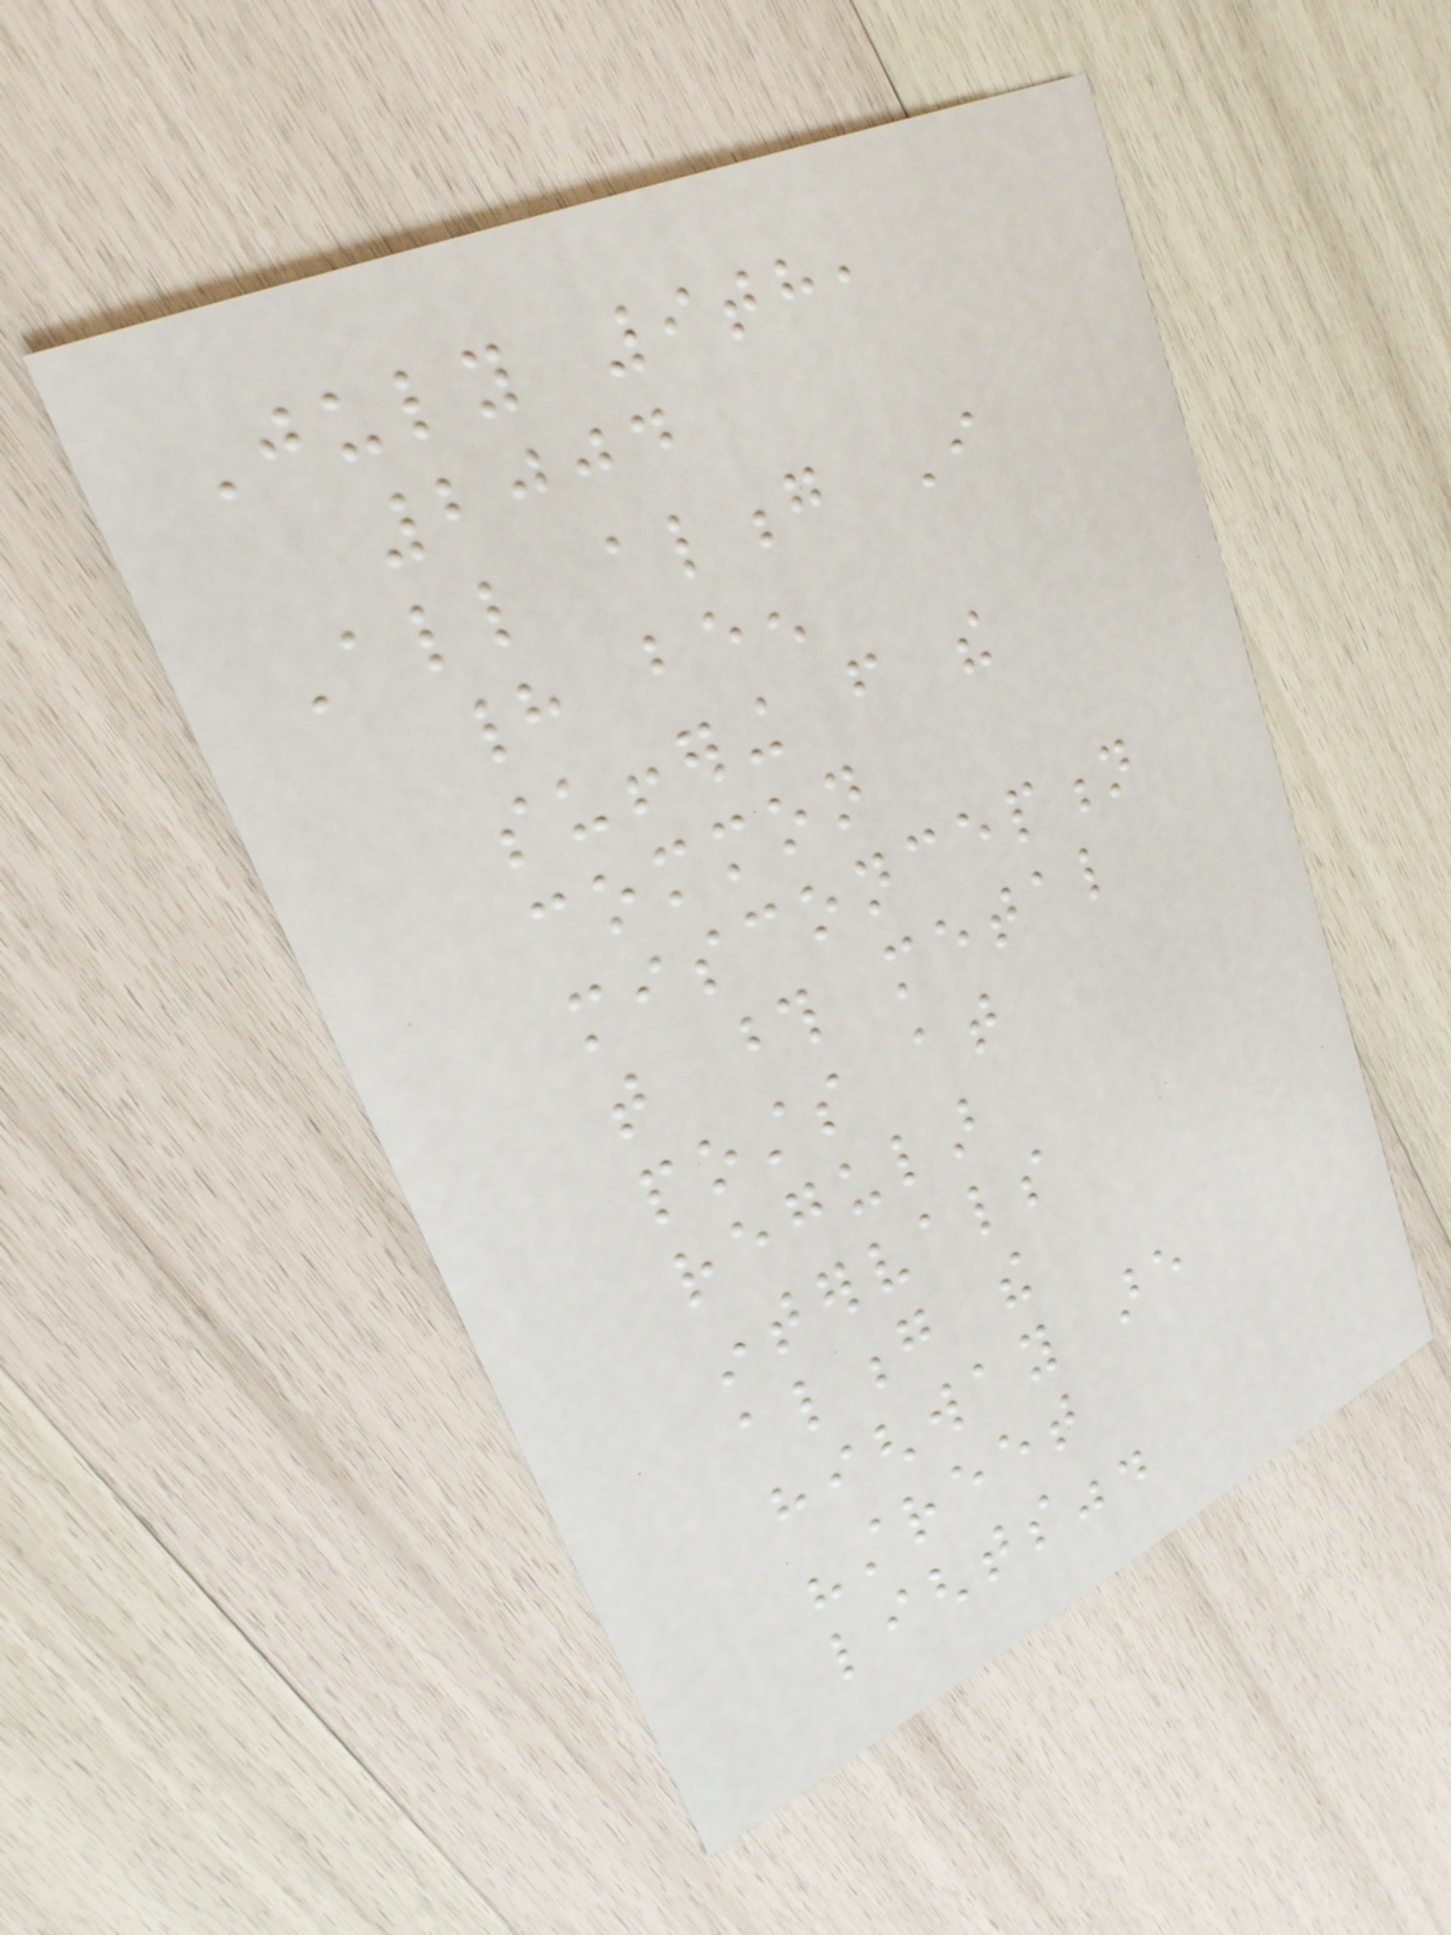July 9th,
2004
All along I
had been
suffering from the
common
misconception
that those metal
posts at
regular
intervals
along the
highway are
"street
lights".
